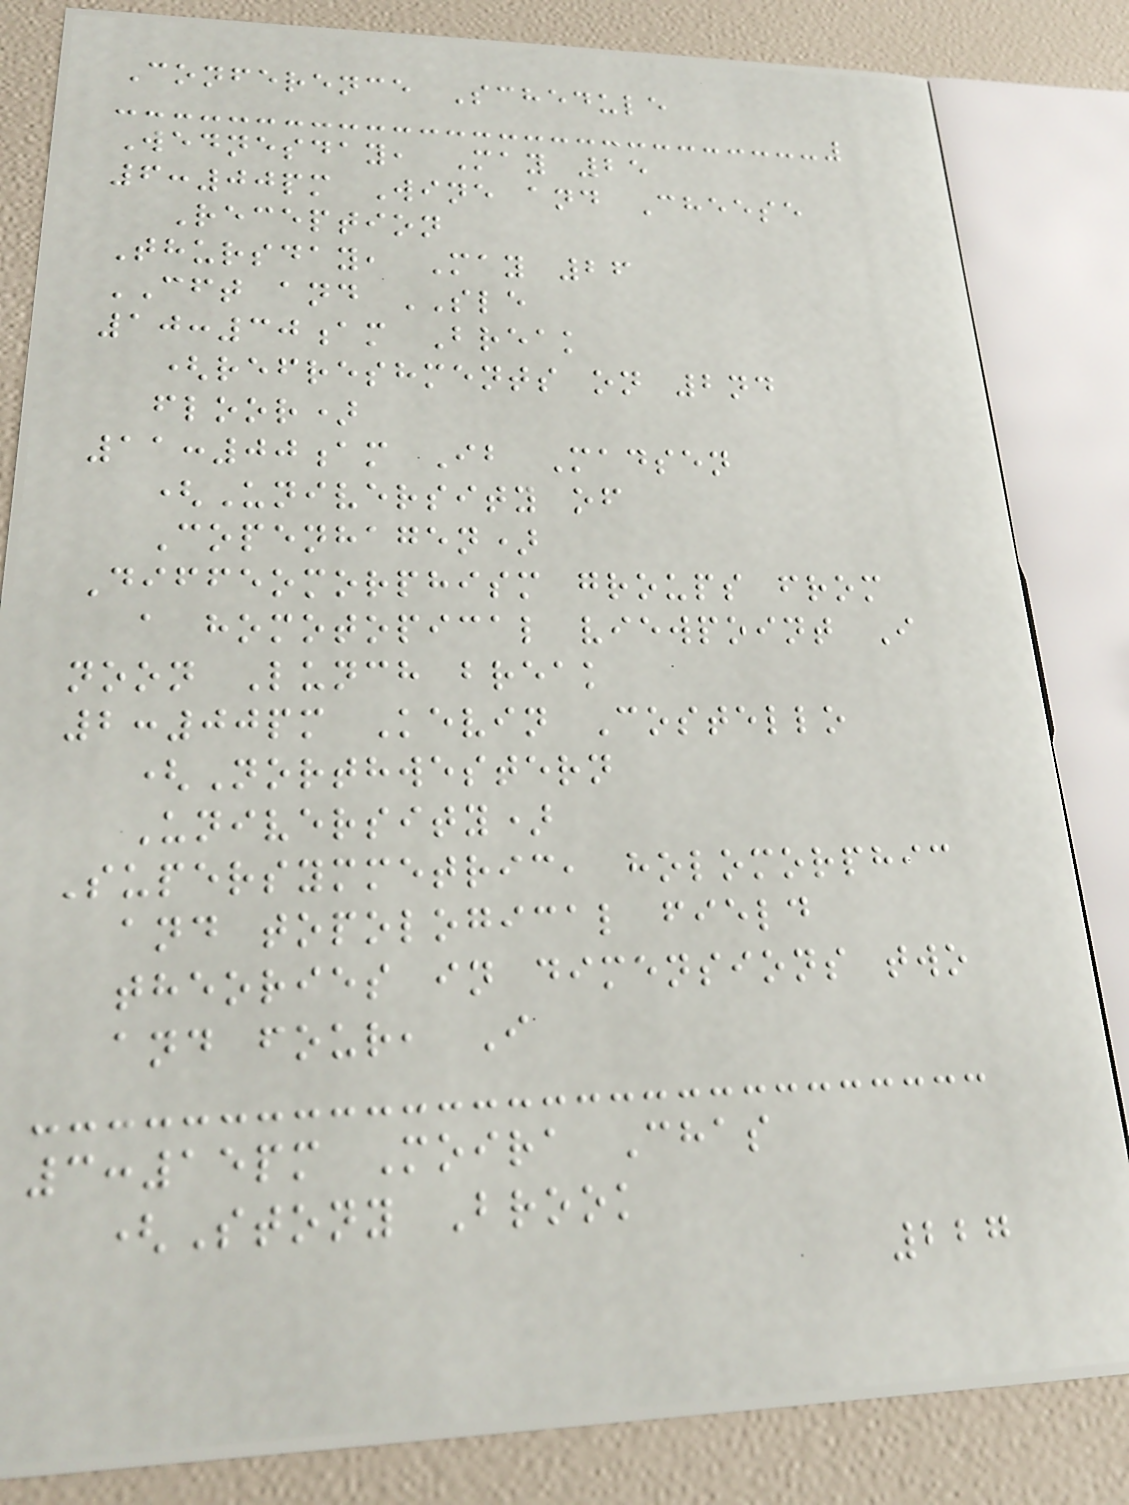Conference Schedule
Wednesday, May 25
6:00pm Wine and Cheese
Reception
Thursday, May 26
CFT and SLE
10:30am Break
(refreshments on 2nd
floor)
11:00am Ib Madsen
(University of
Copenhagen)
Diffeomorphism groups from
a homotopical viewpoint I
noon Lunch break
2:00pm Kevin Costello
(Northwestern
University)
Supersymmetric, holomorphic
and topological field
theories in dimensions two
and four, I
3:15pm Moira Chas
(Stony Brook
227
